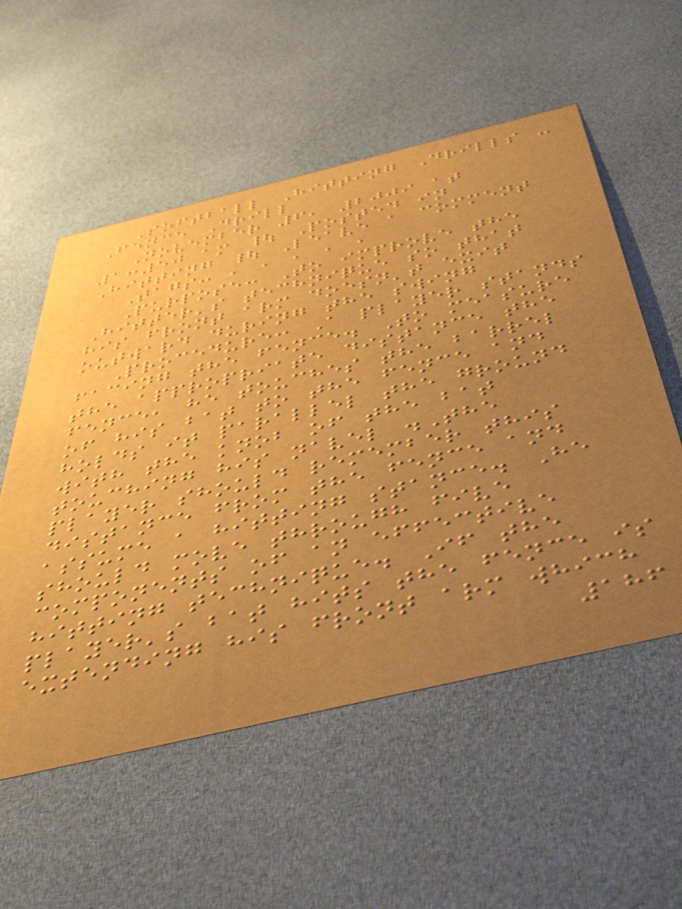Softball Hitting Drills -
Fence Drill
November 6, 2009 at
1:50 am | Posted in
Hitting | Leave a comment
Tags: , , , , ,
Purpose: To improve the
Hitter's technique so that
his front arm doesn't exit
outward during the swing
Procedure: A player stands
facing the fence. To measure
the appropriate distance the
fence, he touches the barrel
of his bat to the fence and
holds it parallel the ground
with the knob of the bat
touching his navel .The
player should remember this
distance from the fence and
assume a hitting stance. He
should move through five
components of an effective
hitting technique. If the
player's bat hits the fence is
extending his front arm which
186
